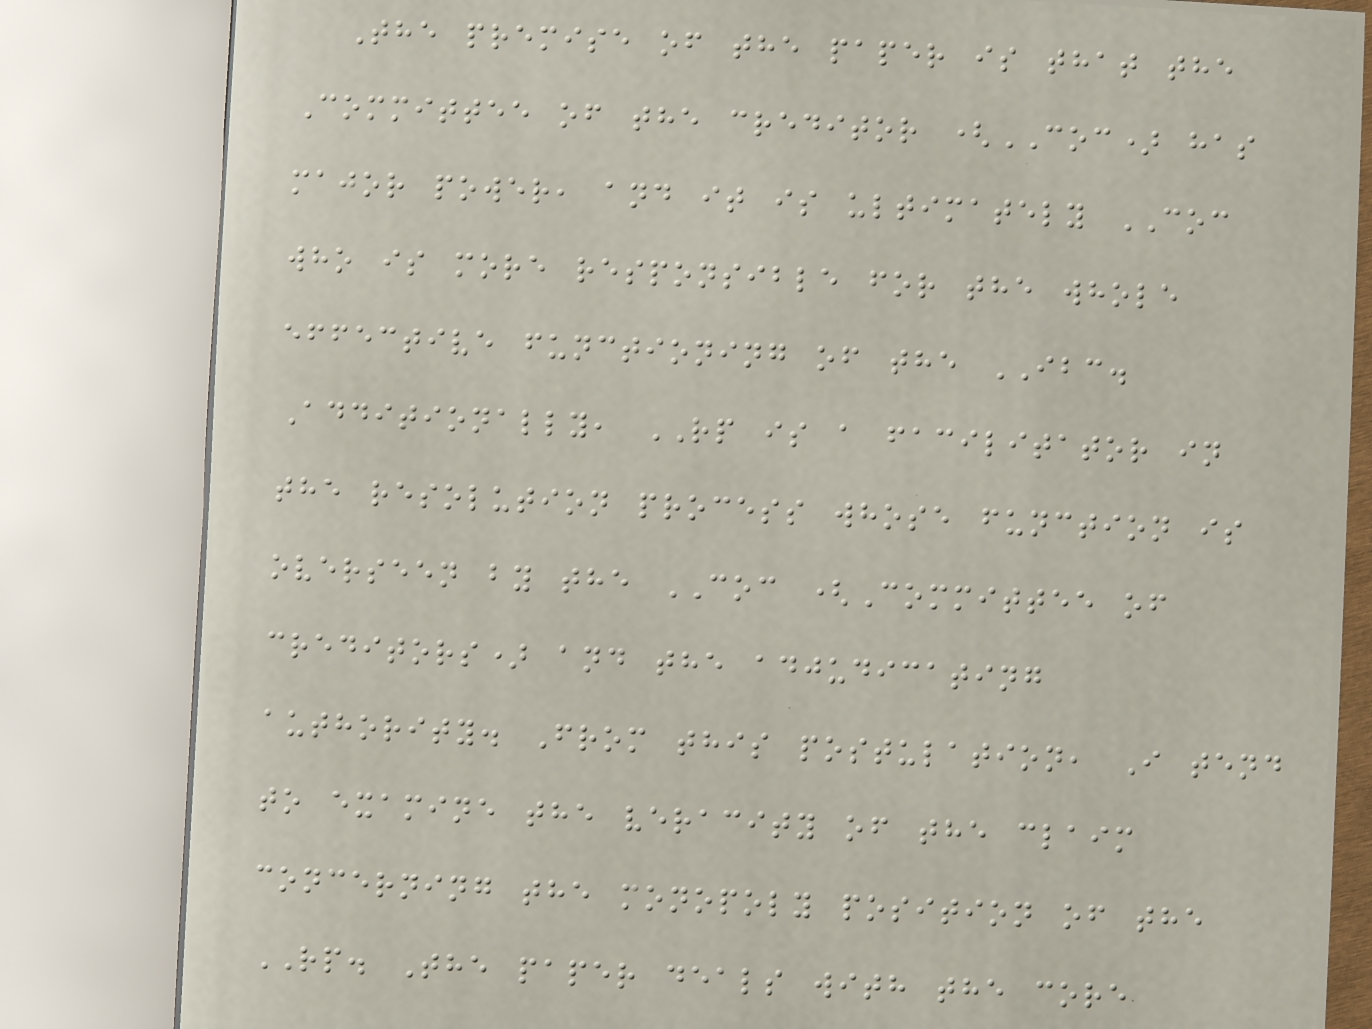The premise of the paper is that the
Committee of the creditor (COC) has
major power, and it is ultimately COC
who is more responsible for the whole
effective functioning of the IBC.
Additionally, RP is a facilitator in
the resolution process whose function is
overseen by the COC (Committee of
creditors) and the adjudicating
authority. From this postulation, I tend
to examine the veracity of the claim
concerning the monopoly position of the
RP. The paper deals with the core
